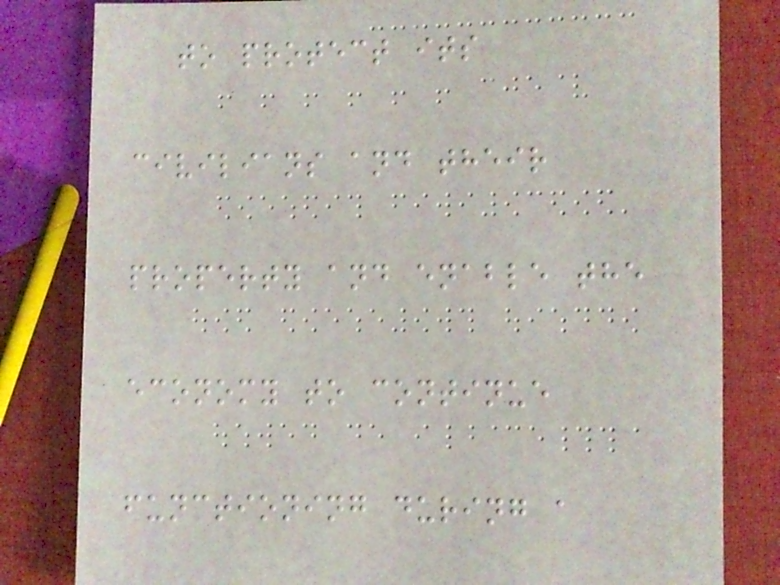to protect its
civilians and their
property and enable the
economy to continue
functioning during a
